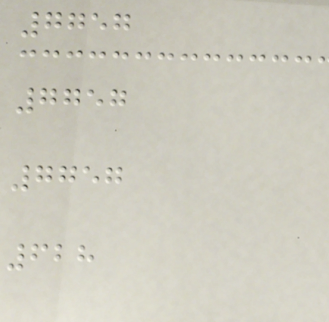7757
7757
7757
628
